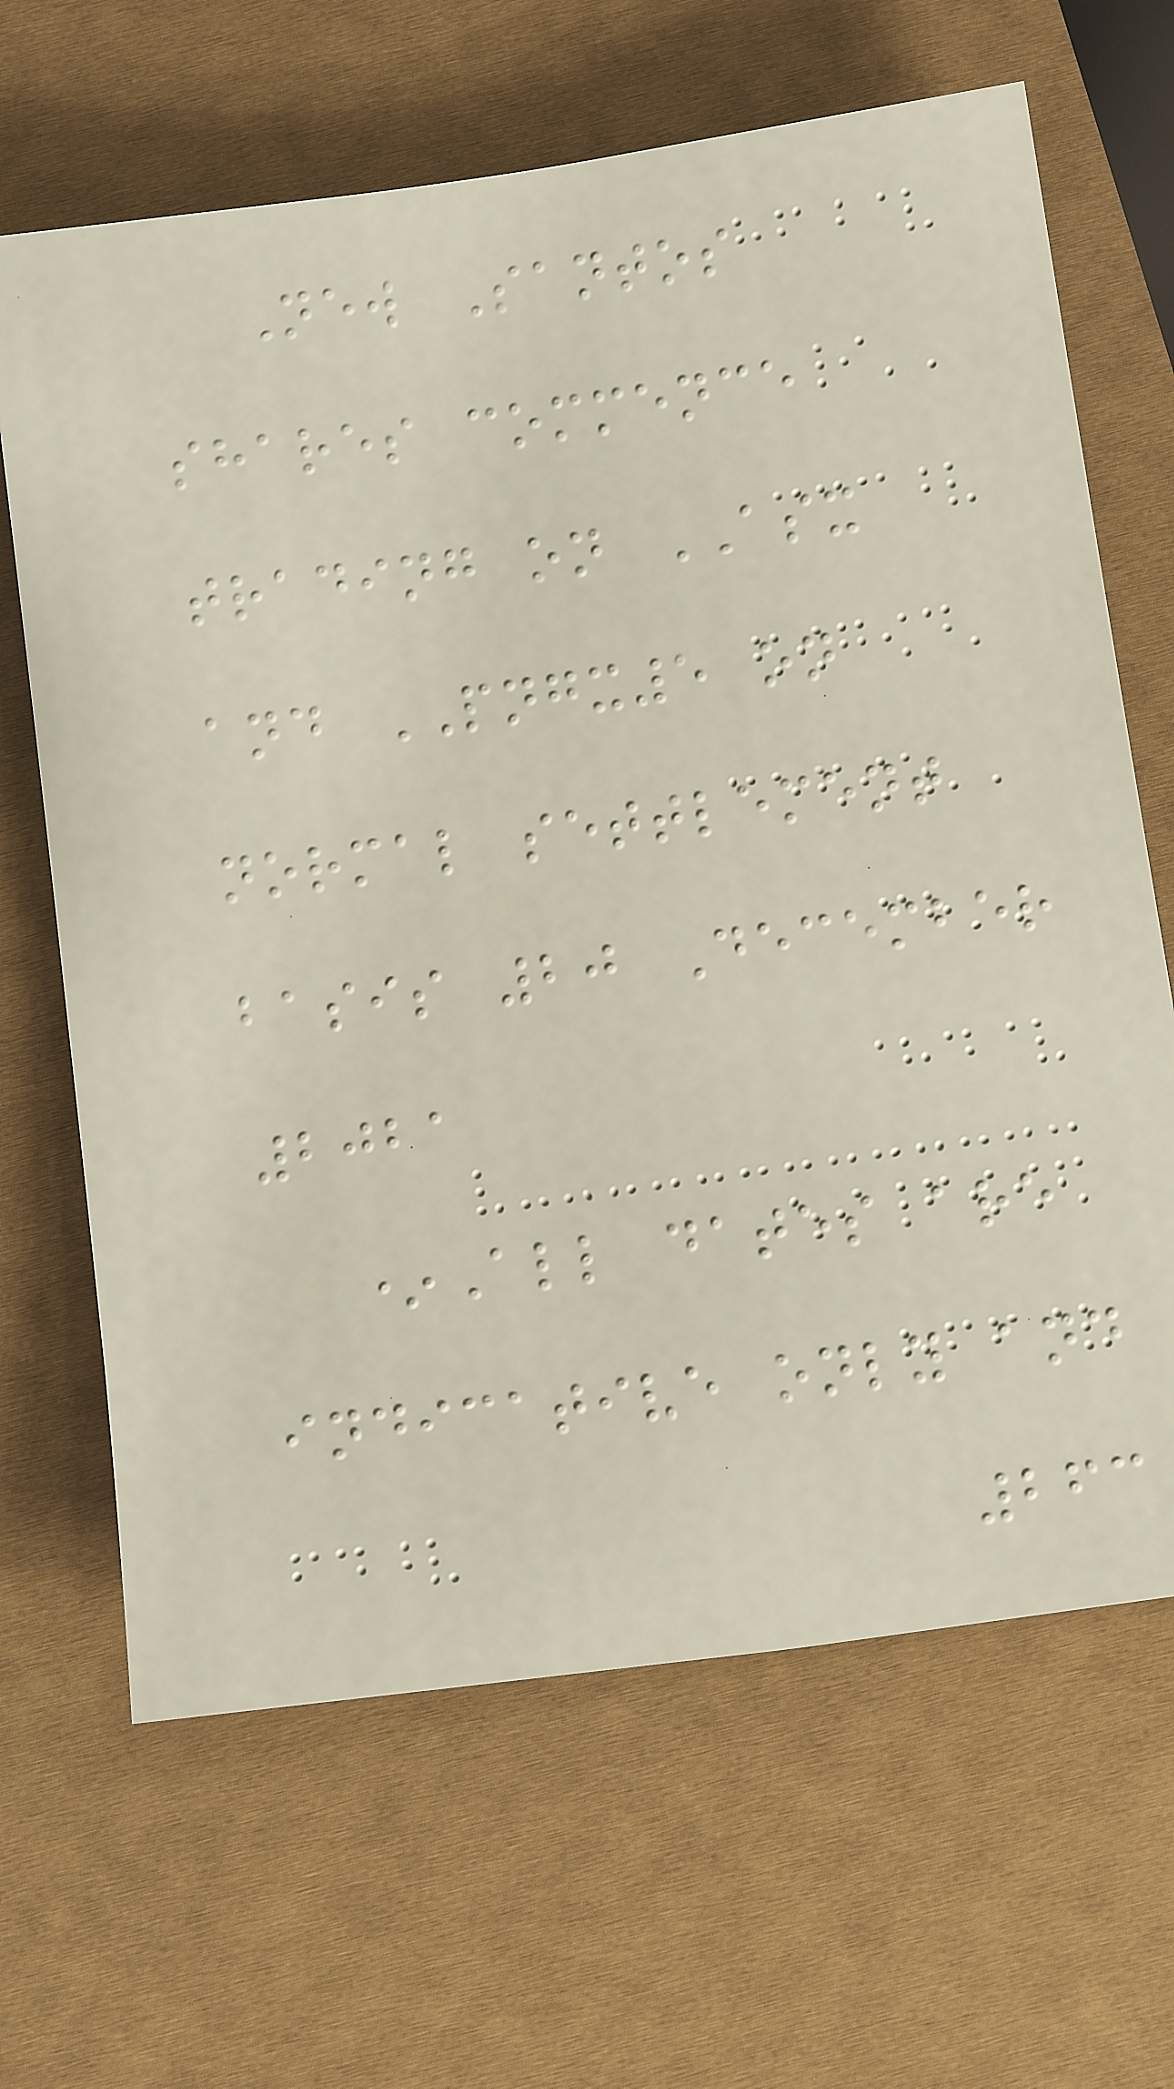New Santos
shares commence
trading on ASX
and PNGX5 on
normal settlement
basis 20 December
2021
*All dates are
indicative only and
263
